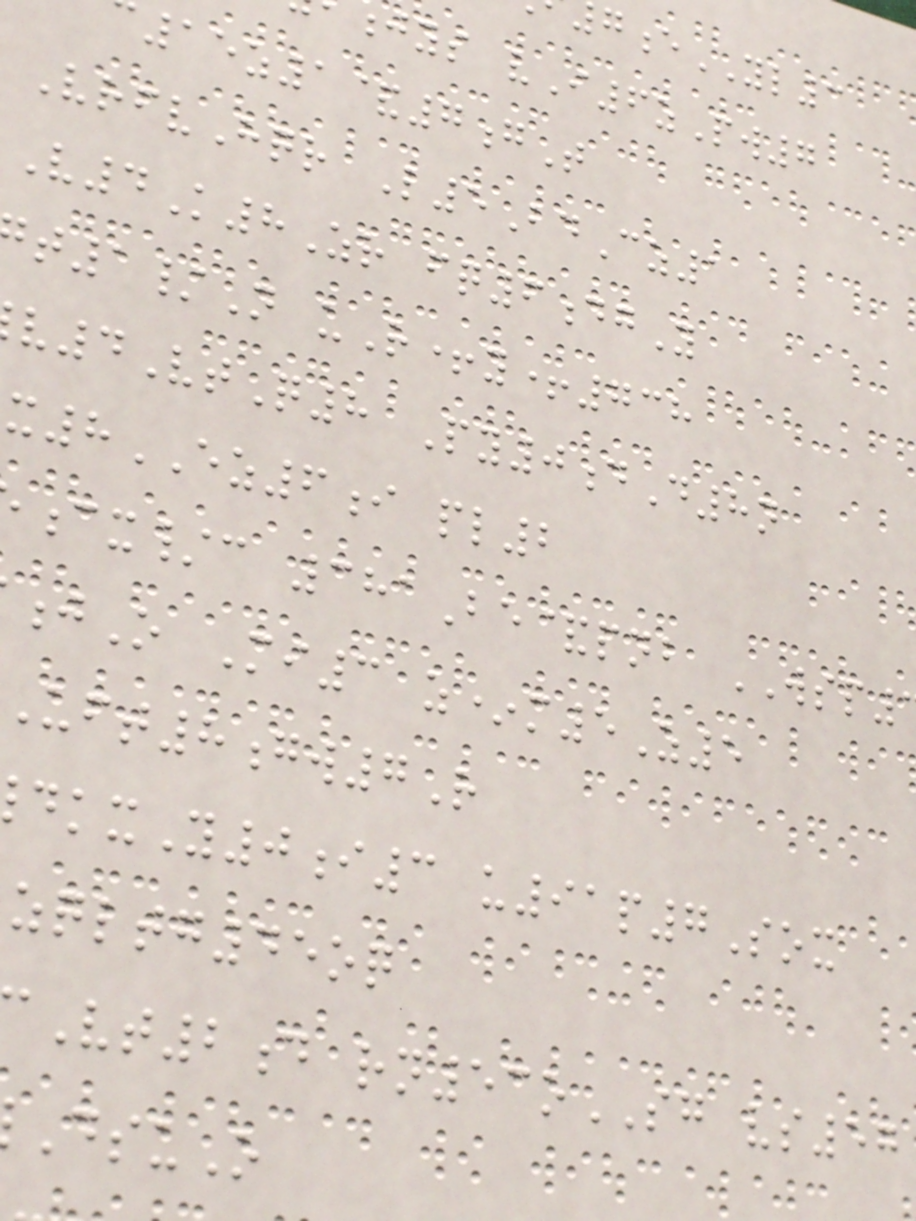eYL3
jys vI6zPw7
15z1&7gT
VrfvHqr L5BdCz1
V4K8Zr fq6dgY
t1/N uR+y+738
v4VtQ8 Py0dD8n
x8EZ6i pl2
cx/c 381Be&pnb WSP
jO Mi3 z*m5Z5
ft8gw7R
kxY0i3 u91p7Sox
zqltg45oq
Vt2d rn53oSG vs57
DsuO
